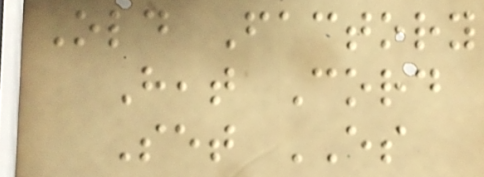Old Factory
Heat Cord
Set ES
